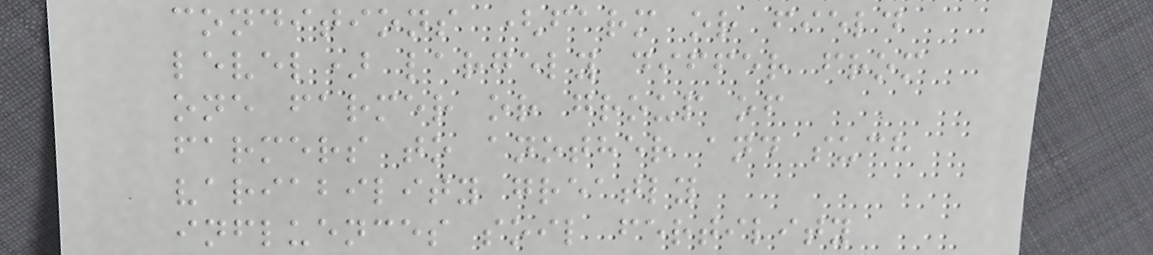conditions (farm or field
level) largely differ from
one farmer or group of
farmers to another and such
variability greatly
influences soil fertility
